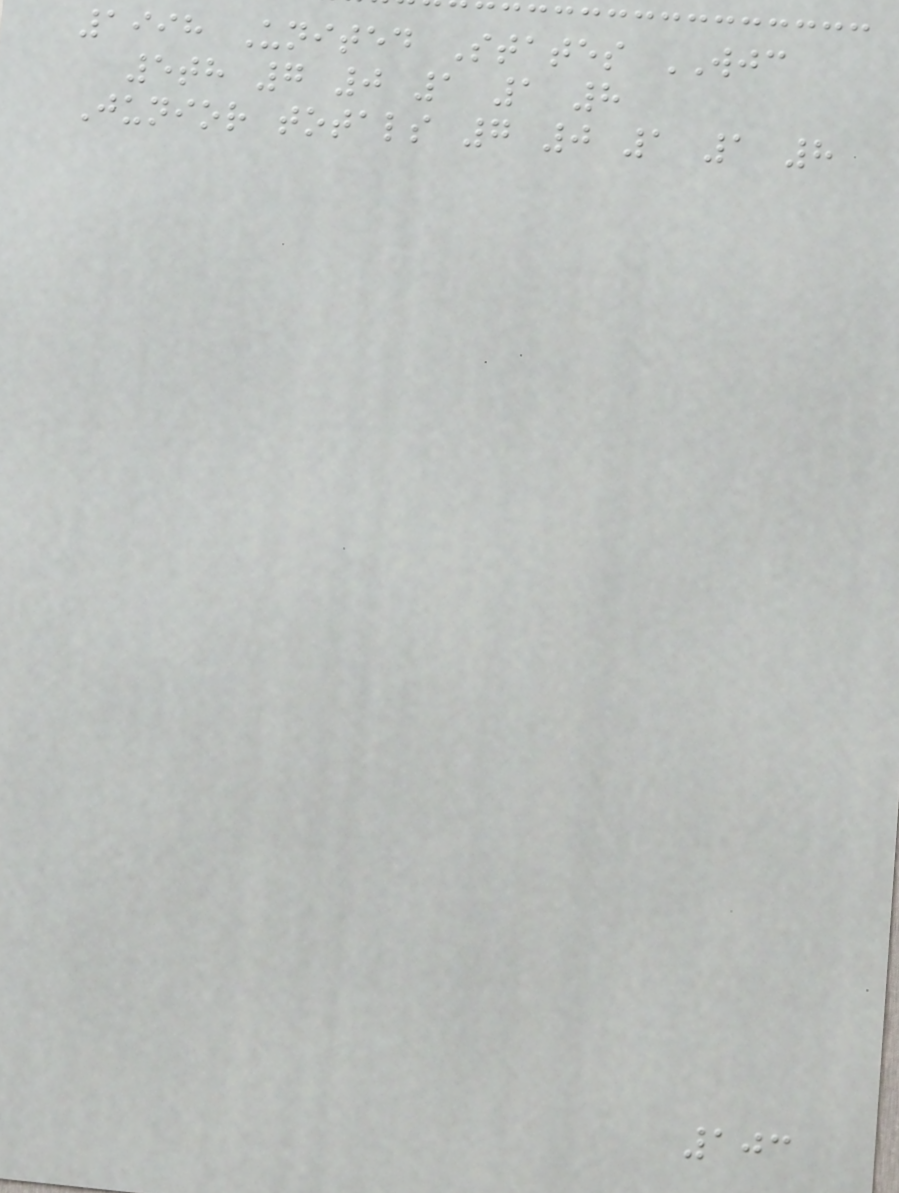1998 United States WJC
5th 7 0 1 1 8
Junior totals 7 0 1 1 8
103
